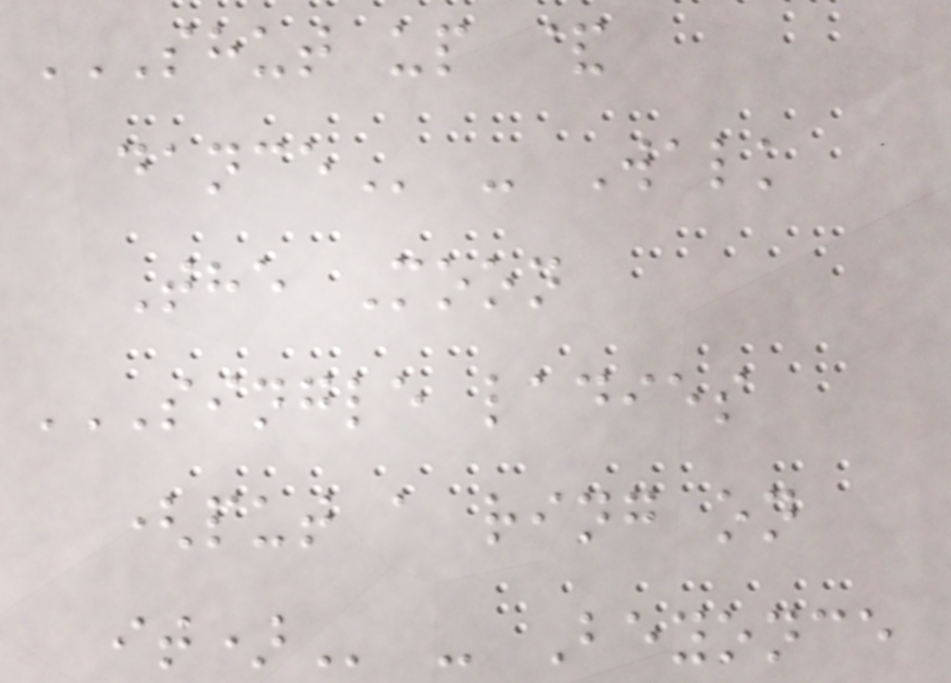SHUT UP &
DANCE - Walk
The Moon
SINGLE LADIES
(PUT A RING ON
IT) - Beyonce
